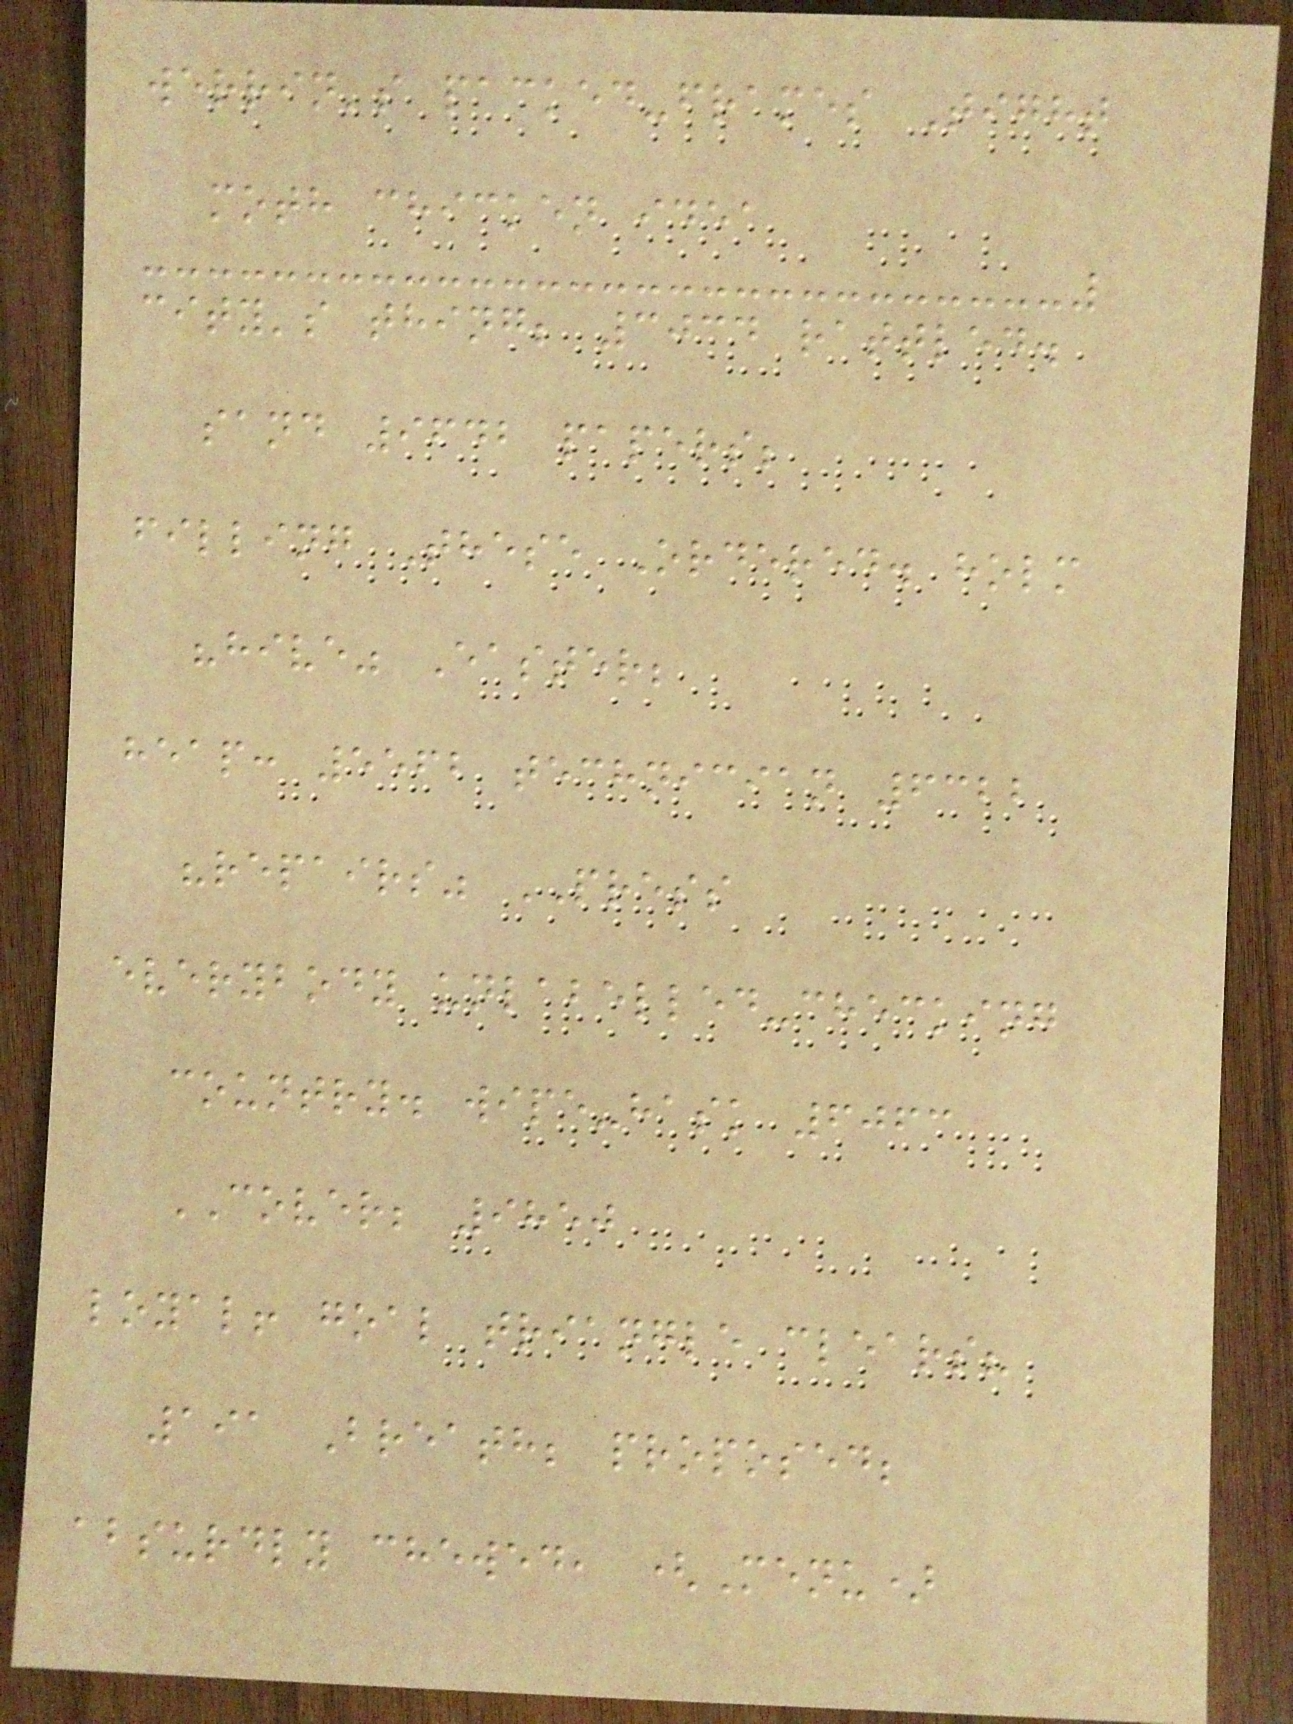werrin's packed-frames Tight
moth chicken idea
city's thing; 3034 rattled.
sand 9642 papers;
filling These Ordered. holm
"hive" Easter;
heap: 5562 technician 6322
"repairs" PRESS
everybody unlabelled-checking
country. wipe-hask 6063
COVER; 9850
loyal! goal triangle clears?
191 Breath; proposed;
absurdly chewed, (Menu)
